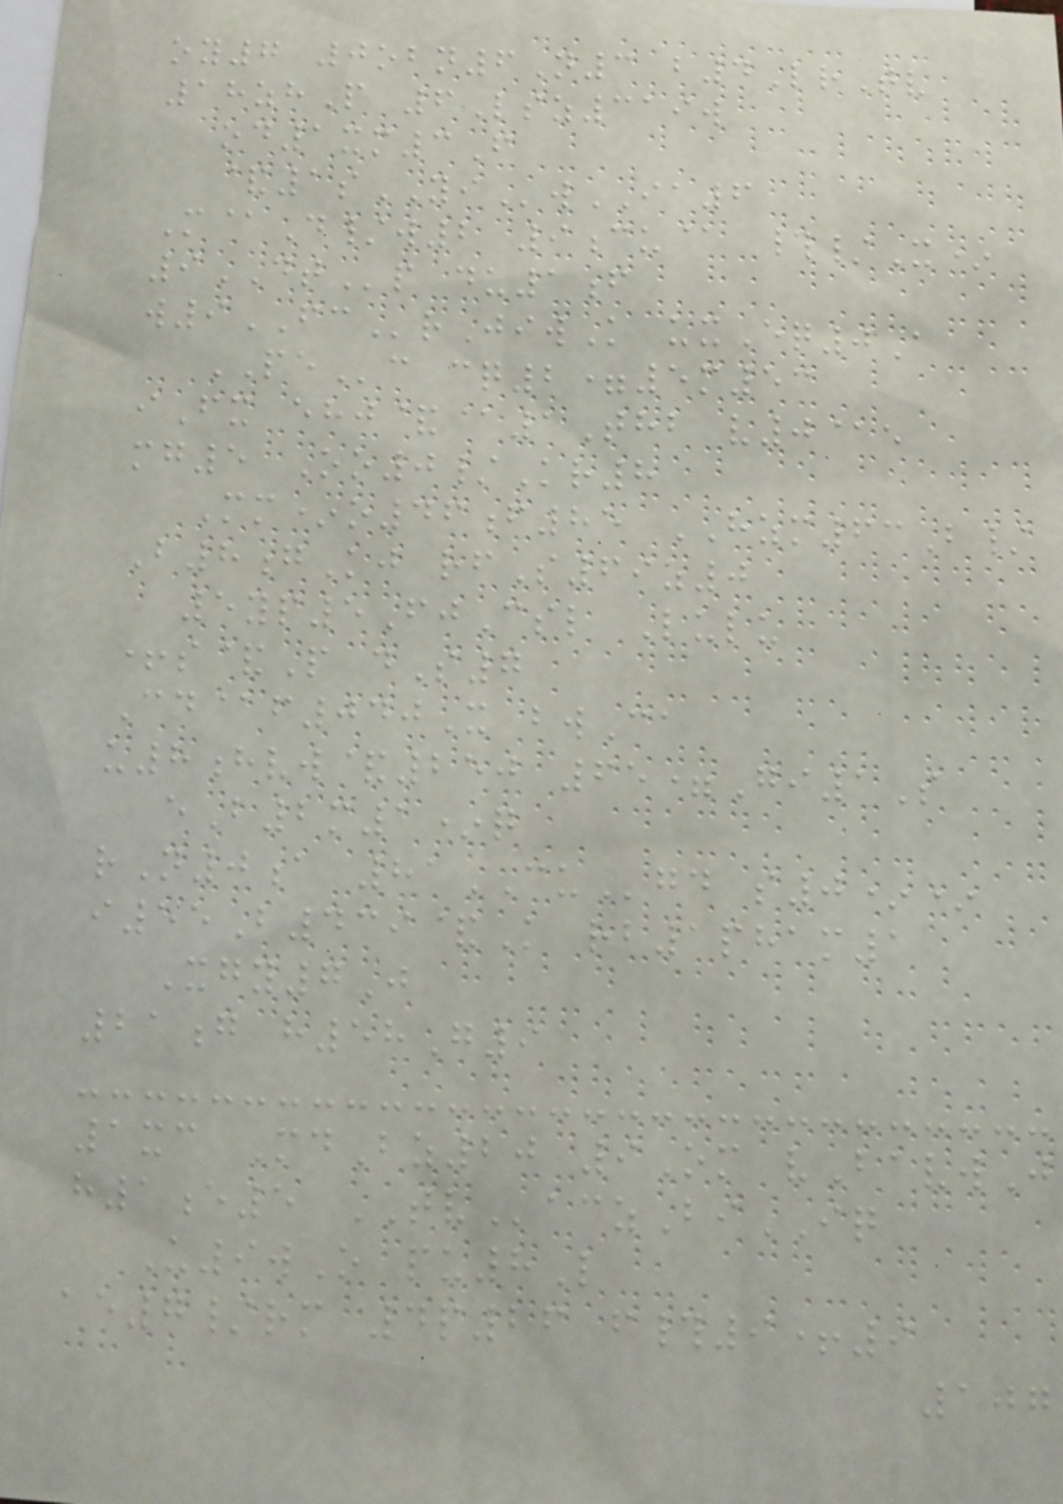oy7 0obn6N3 b4LrTv
18zhP 6Lsz319w
od1xm3F
&1sYIwIA6
M@D/w2 9cu@ #/X*
9DTp du1f
w9FCrJiwK uxEq0A
PEc cq2=5m53
iFx ehj&@1Thb v0@e
mg5 Oo0/Kr8
Mm*o46f85 HZM63B/
B8gKj rfS69z0
5yp5FjCsl Lulu
+s&P dS7
Cd@f040X bwCa
u8hvw&250 65=Gi1S
eB2m1*q
rN0a 81CUgd s0**
i55B439&K rb1pham1
Xgy7J
21g h58G9
1xc MdBz20 9Om vBavwJ
h1e5 TVaczBiIQ
U9wO pu8L
ae7/rm 4p26 f#9+9
107
